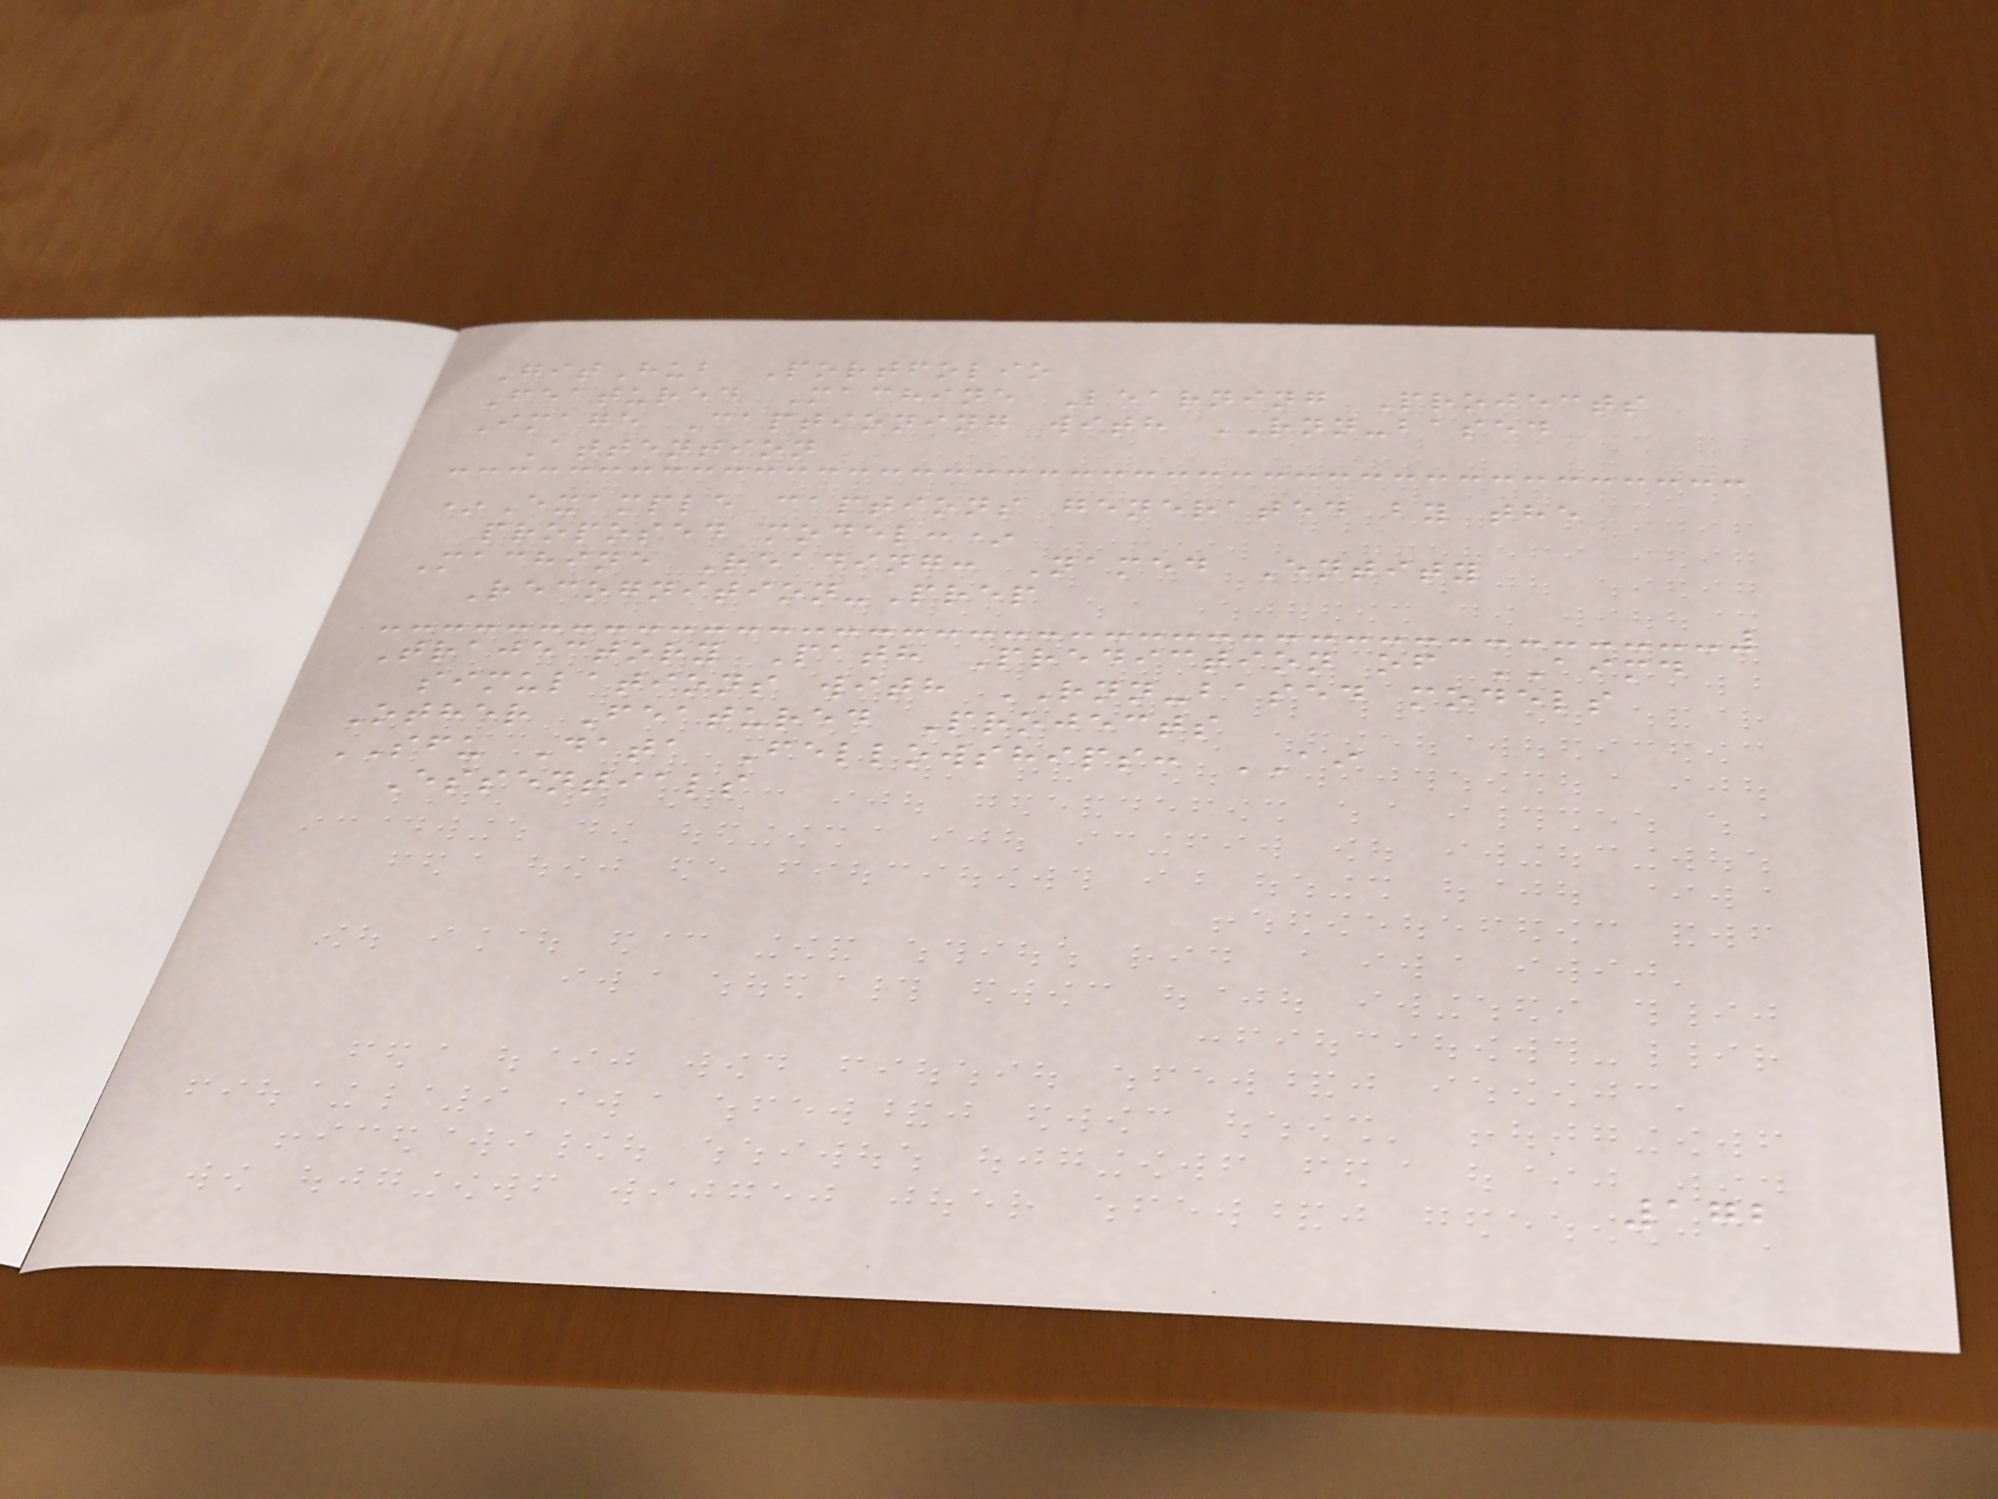GitHub Portfolio
Featured Machine Learning Projects
Image Captioning with RNN-based
Attention
*Example captions generated by the
proposed model:*
Machine Reading: Named Entity
Recognition-Prep
Trajectory Path Prediction of AIMD
simulations with RNN-based models
Other Featured Projects
SFU Data Fellowships: AI
Essentials
172
